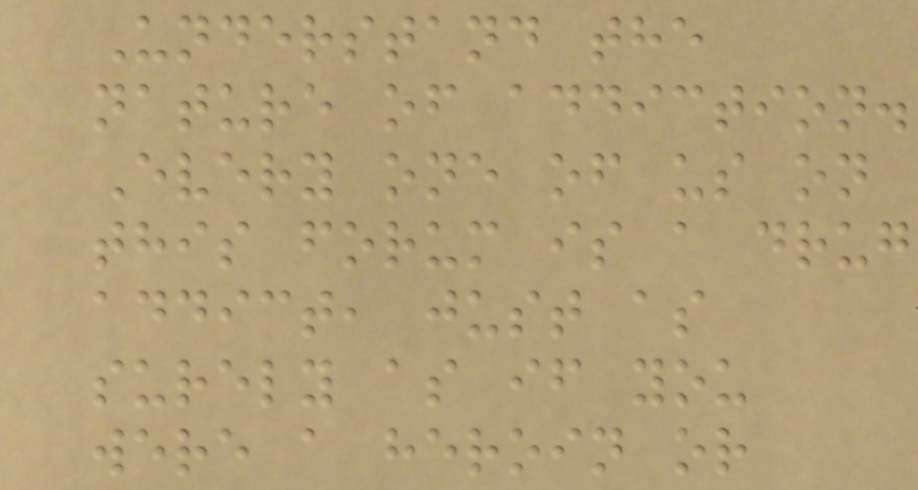Understand the
nature of addiction.
Every one of us on
this forum is a drug
addict, just as
surely as if you
were a heroin or
